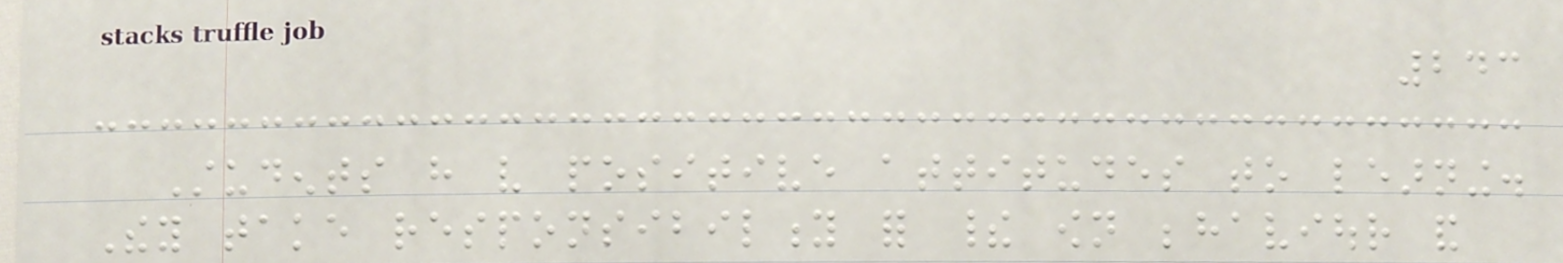243
Students have very positive attitudes to learning.
They take responsibility for their own behaviour and
